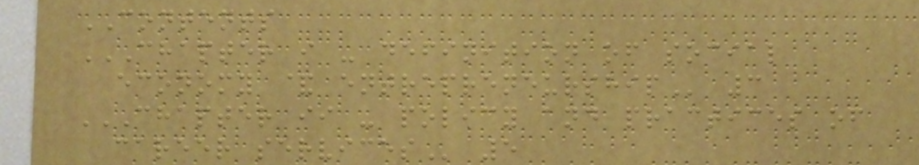CONTENTS
CHAPTER I - DEFINITION OF SOCIAL
ECONOMY & ENTREPRENEURSHIP 3
CHAPTER II - POLICY AND PRACTICES OF
CAREER SERVICES 5
